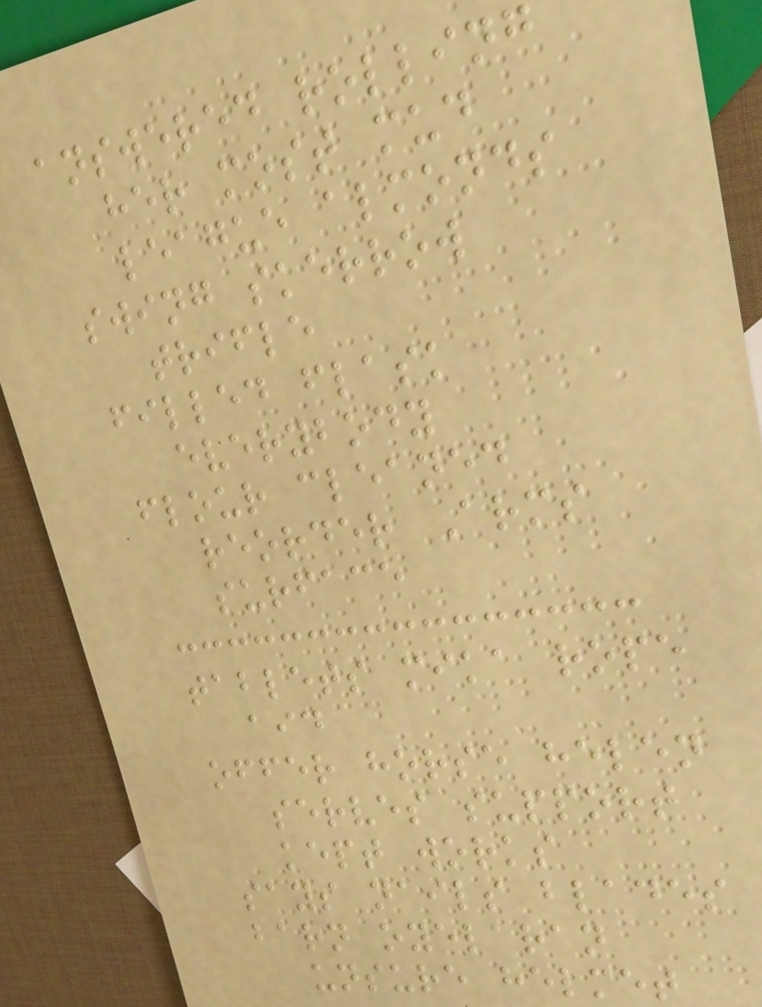answered rolling
her most mud
league almonds
swing skerrow
trifle
filled flask
everybody
flour cleaned
reorder Arms
surface
tablets mika rope
aid
offer horse helen
serves support
kept works
says nails blades
barn oyelaran
unsure helmet
